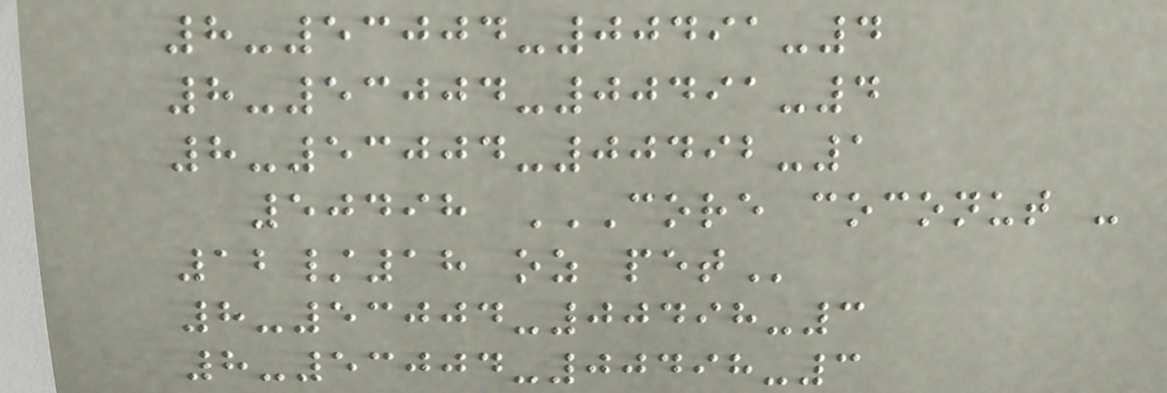8-53004-00491-4
8-53004-00491-4
8-53004-00492-1
50498 CORE COCONUT -
12/18 OZ PET
8-53004-00498-3
8-53004-00498-3
